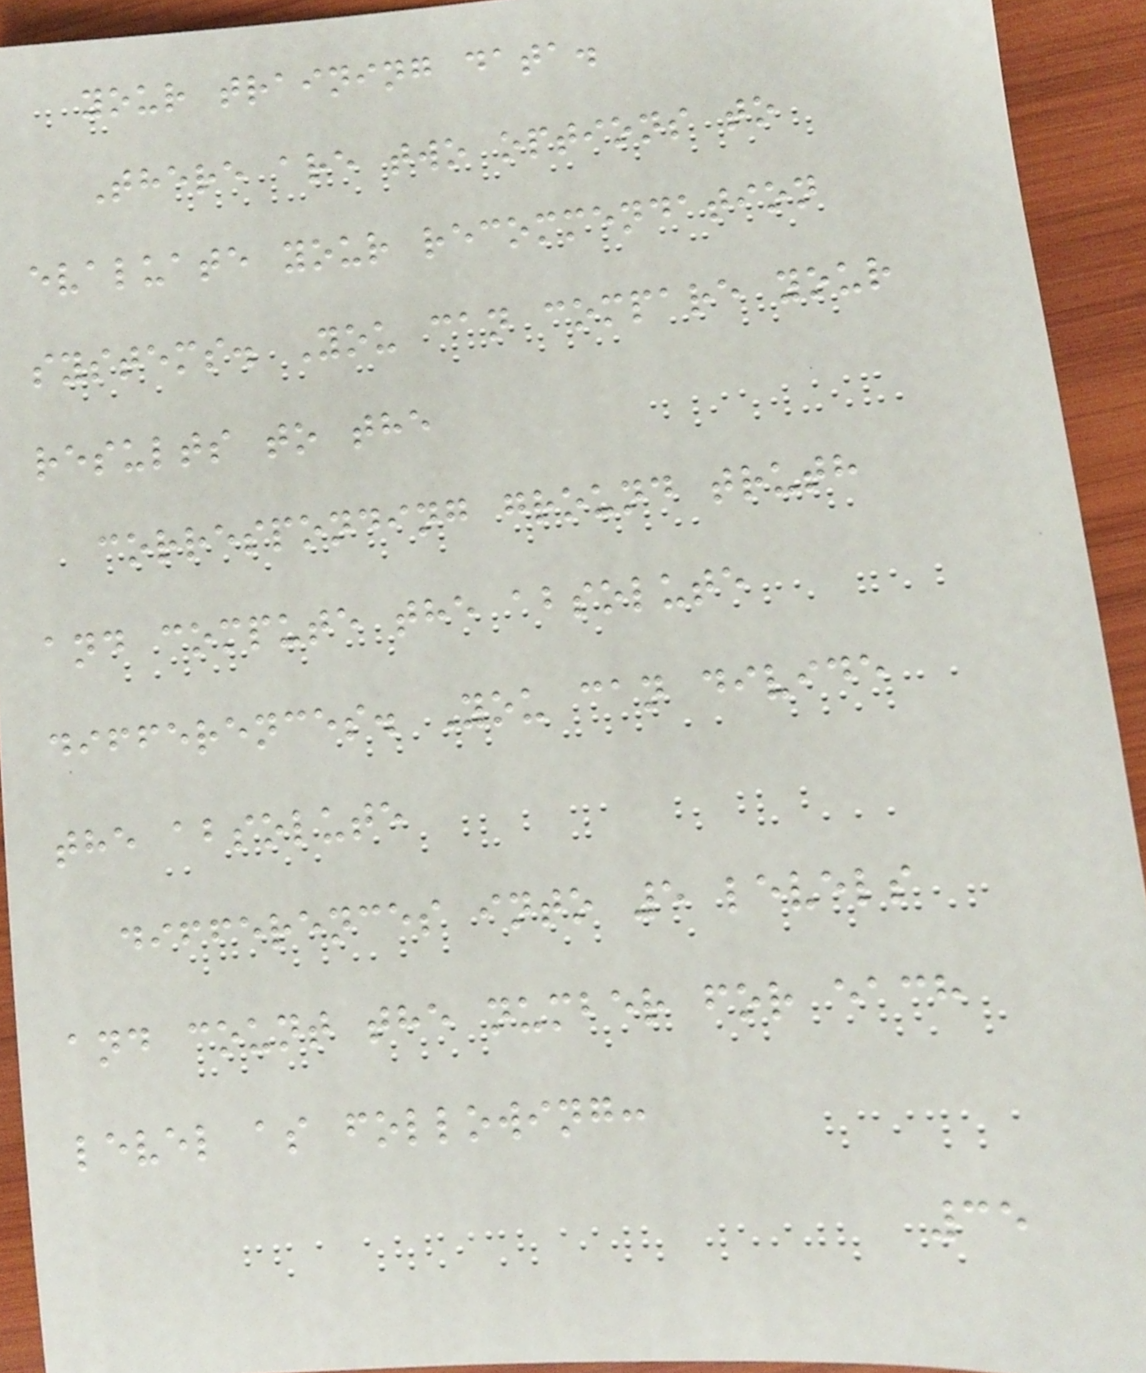your training data.
There are two options to
evaluate your recommendation
systems. You can compare your
results to the
corresponding ground truth
and compute the absolute
differences. You can divide
the absolute
differences into 5 levels
and count the number for each
level as following:
35
